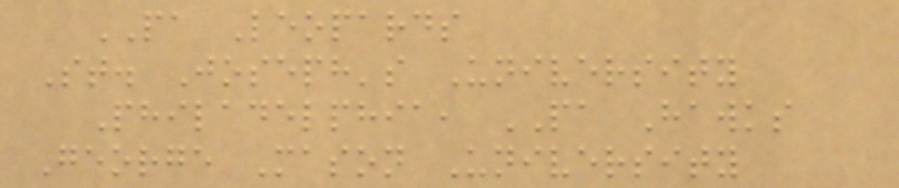PA Leopards
St. Joseph's University
Philadelphia, PA Hawks
George Mason University
